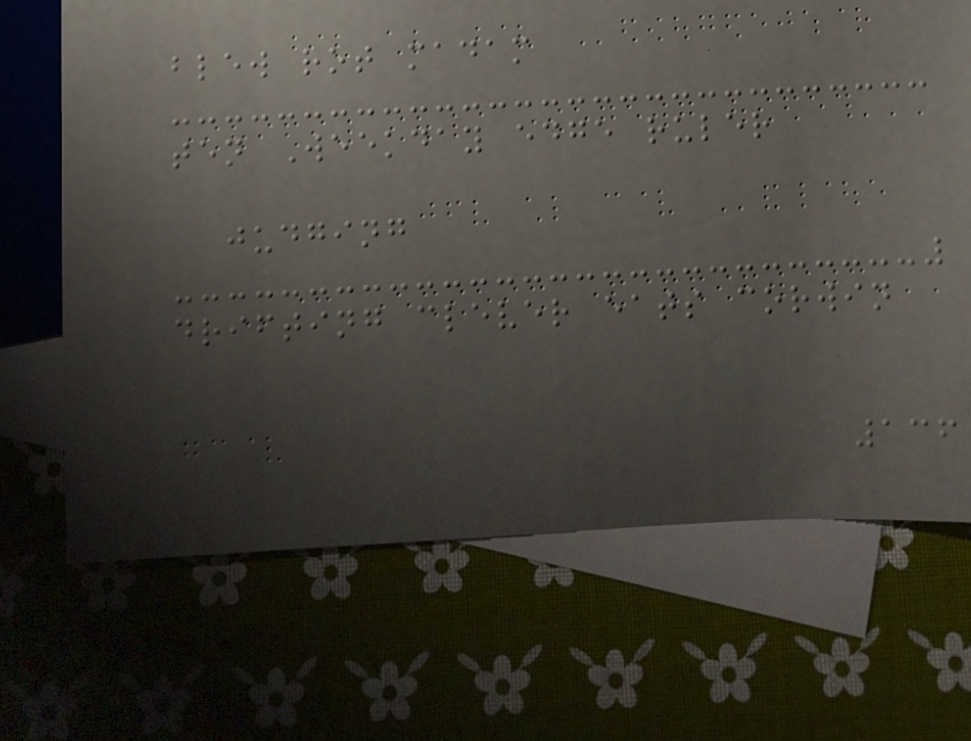blew rot madam
ten Weekday edge ruler
judging
drifting clever eats corwin
136
